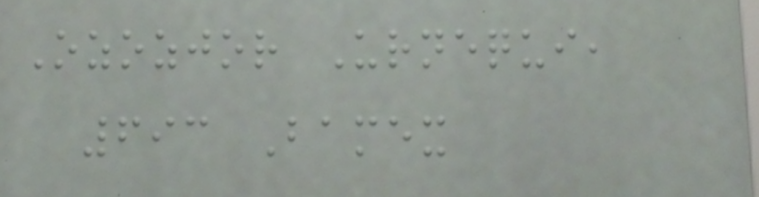Ozozjor Urnequi,
693 Bamex
